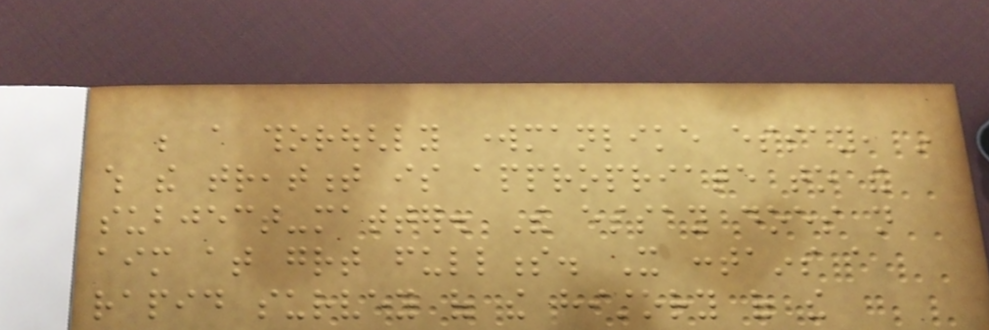be a thoroughly workmanlike essay, in
which the treatment is appropriate to the
subject-matter. The essay does not
aim at great fullness. It contains a
rapid survey of the history of the
